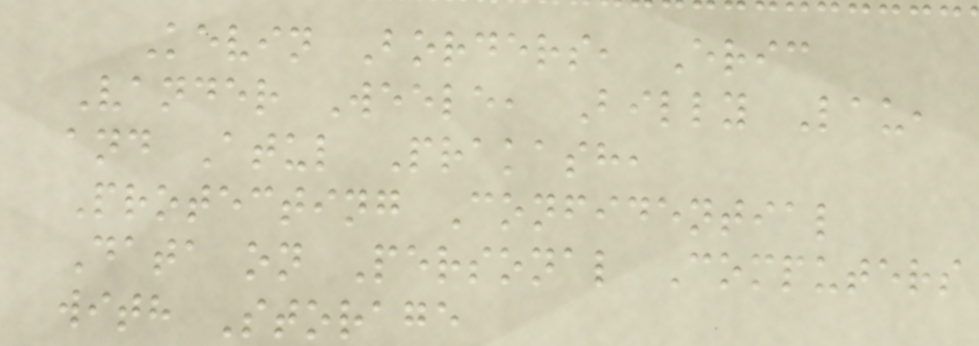Kevin Borders, Eric
Vander Weele, Billy Lau,
and Atul Prakash,
Protecting Confidential
Data on Personal Computers
with Storage
